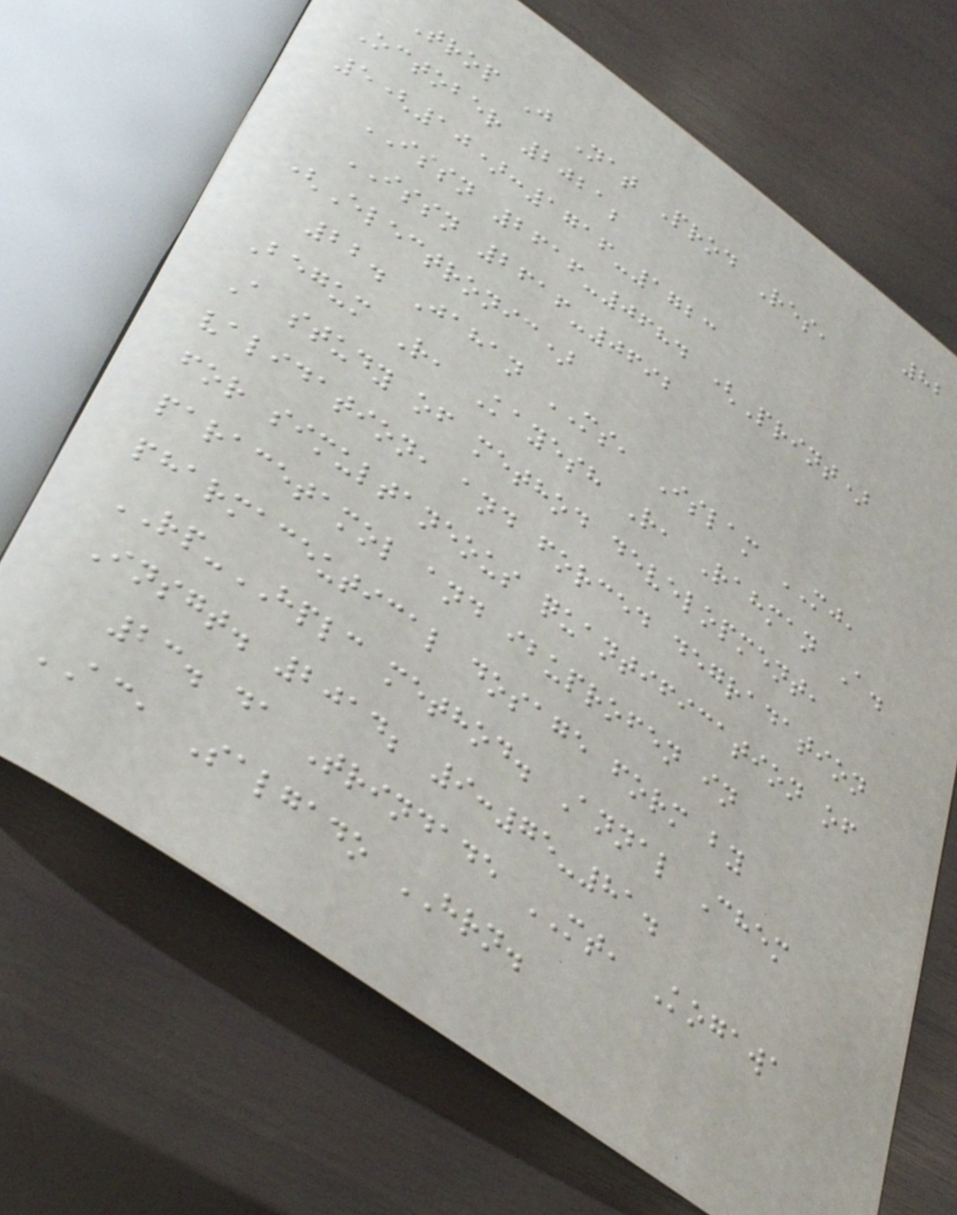82
Trop J Nat Prod Res,
October 2021;
5(10):1716-1723
ISSN 2616-0684 (Print)
ISSN 2616-0692
(Electronic)
22. Jahan MS, Islam MJ,
Begum R, Kayesh R, Rahman A.
A study of method development,
validation, and forced degradation
for simultaneous quantification of
paracetamol and ibuprofen in
pharmaceutical dosage form by
RP-HPLC method. Annal Chem
Insgt. 2014; 9:75-81.
23. da Trindade MT, Kogawa
AC, Salgado HRN.
